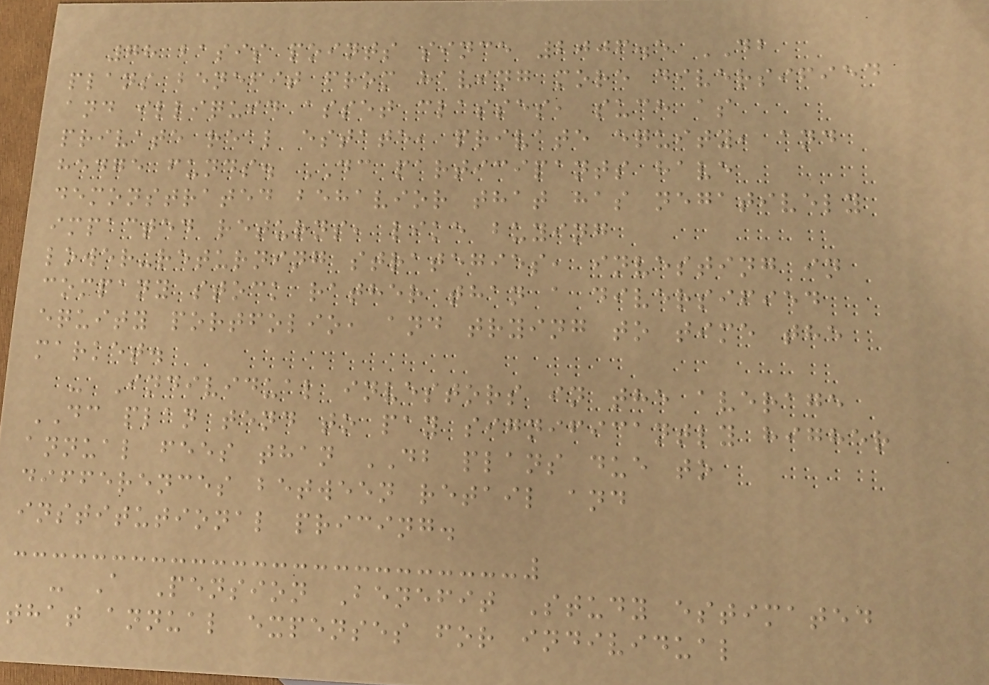78 basis points since 2006.5 DB
plans benefit from having more diversified
and illiquid asset classes, such as
private real estate, private equity, and
hedge funds. DC participants have
demonstrated behavior that has negatively
impacted returns, like buying
lower-returning strategies, investing in
company stock rather than a diversified
equity portfolio, and trying to time the
market.
- Individual investors in the average
DC plan tend to pay significantly higher
annual fees than DB plans due to
differences between retail and
institutional pricing.
- A Pension Benefit Study estimated
that annual expenses for individual
